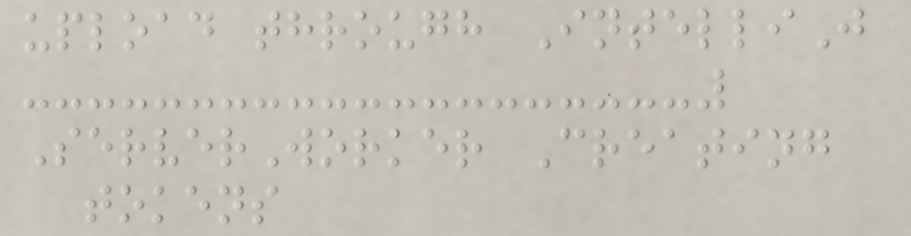upload through IntelliJ
ServerWorker Creating
tokens
